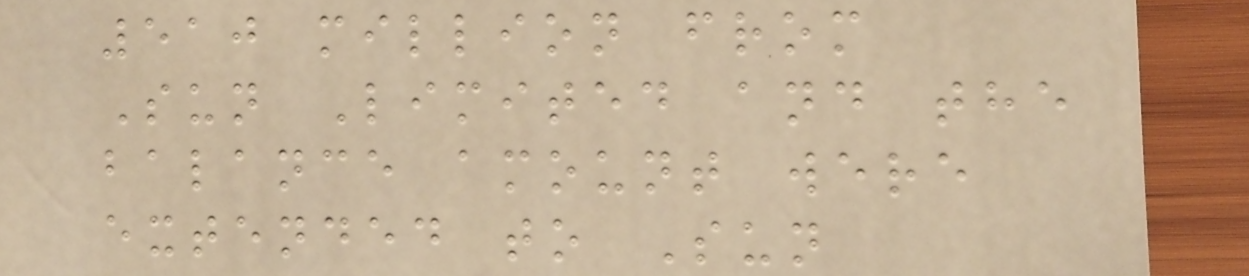510 million from
Sun Limited and the
balance amount were
extended to Sun
